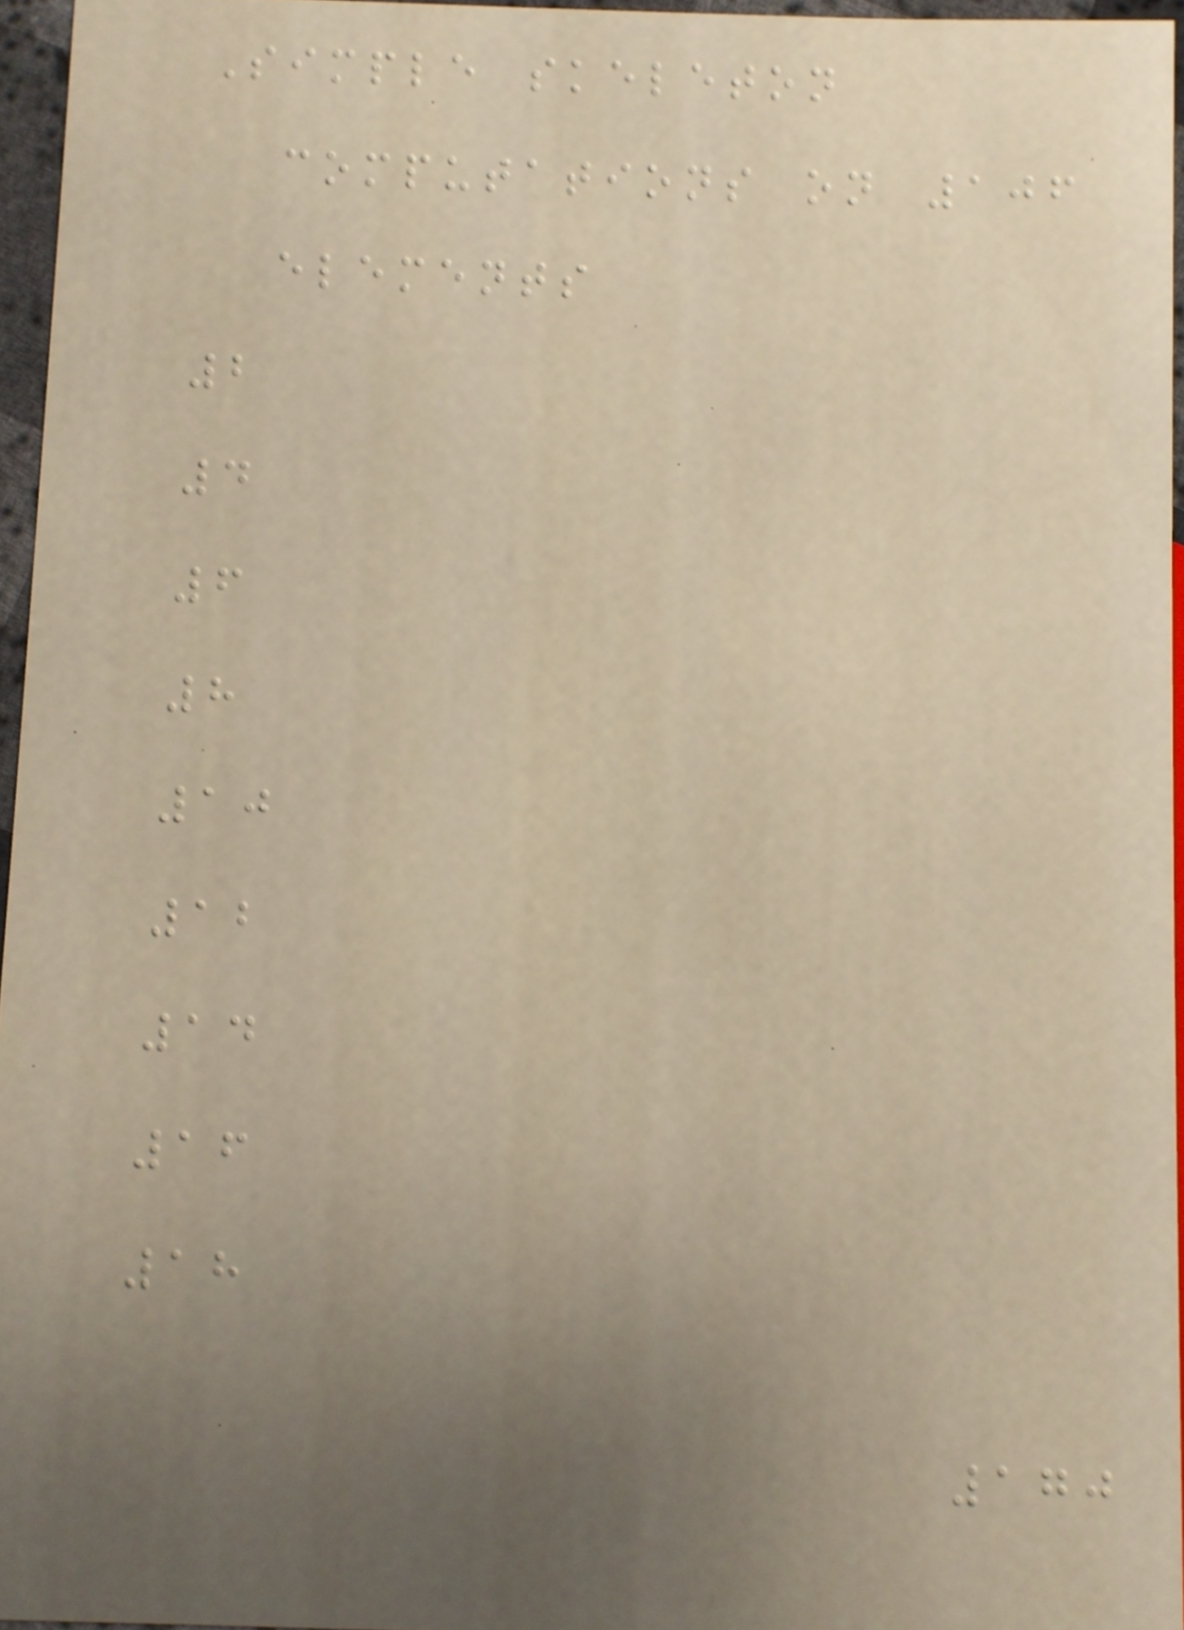Simple skeleton
computations on 106
elements
2
4
6
8
10
12
14
16
18
170
